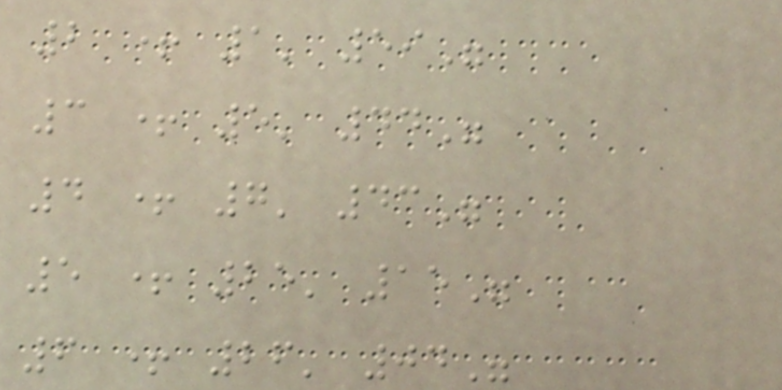2 + 1' 59"
3 + 5' 44"
4 + 7' 43"
5 + 25' 15"
6 + 26' 04"
